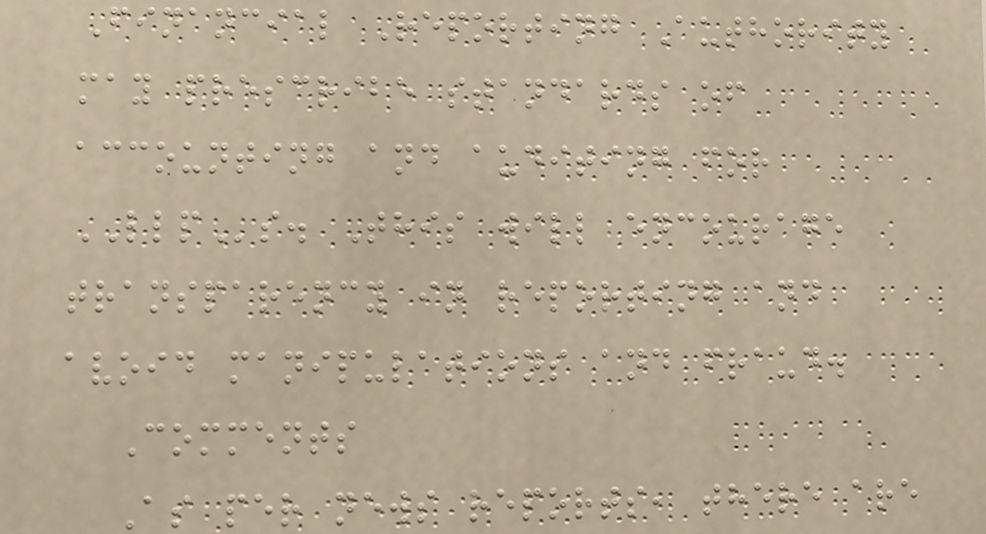Financial Reporting Authority
may prescribe standards of
accounting and auditing for
LLPs. This will encourage
transparency in reporting and
avoid manipulations and fraud.
Comments
As per news reports, there are
